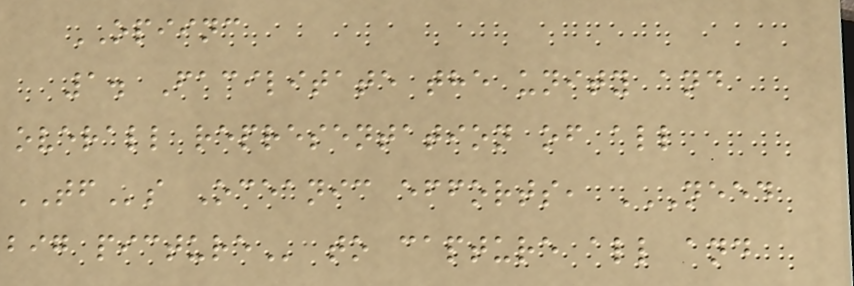OPIINC
1. Facilitate the unity and
overall representation of all
TFs Oceanic efforts, NEED
BIG PICTURE to capture all and
